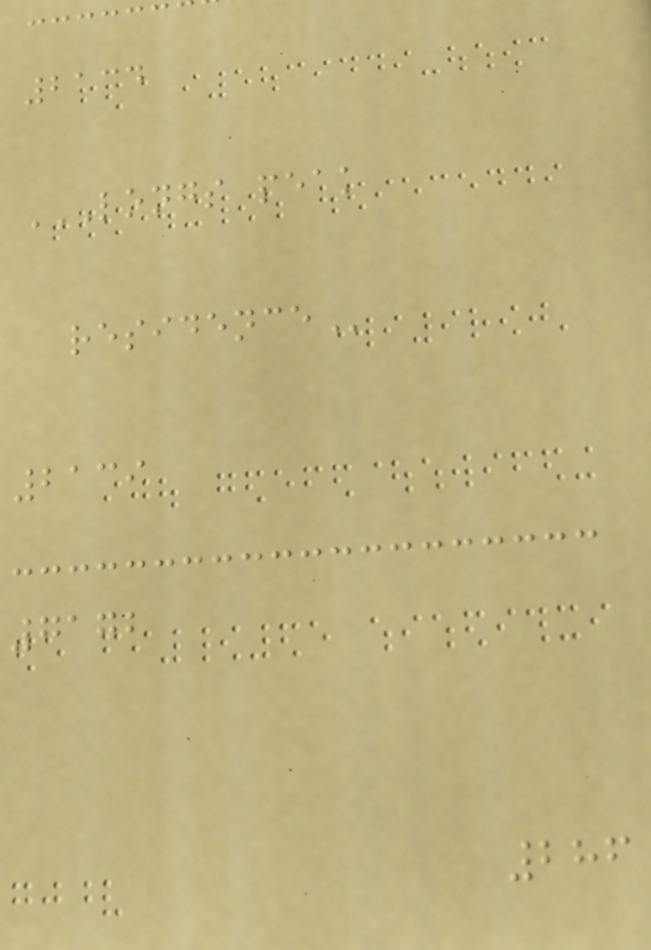2134
LONGS PEAK
RESIDENCE
2139
7172
286
